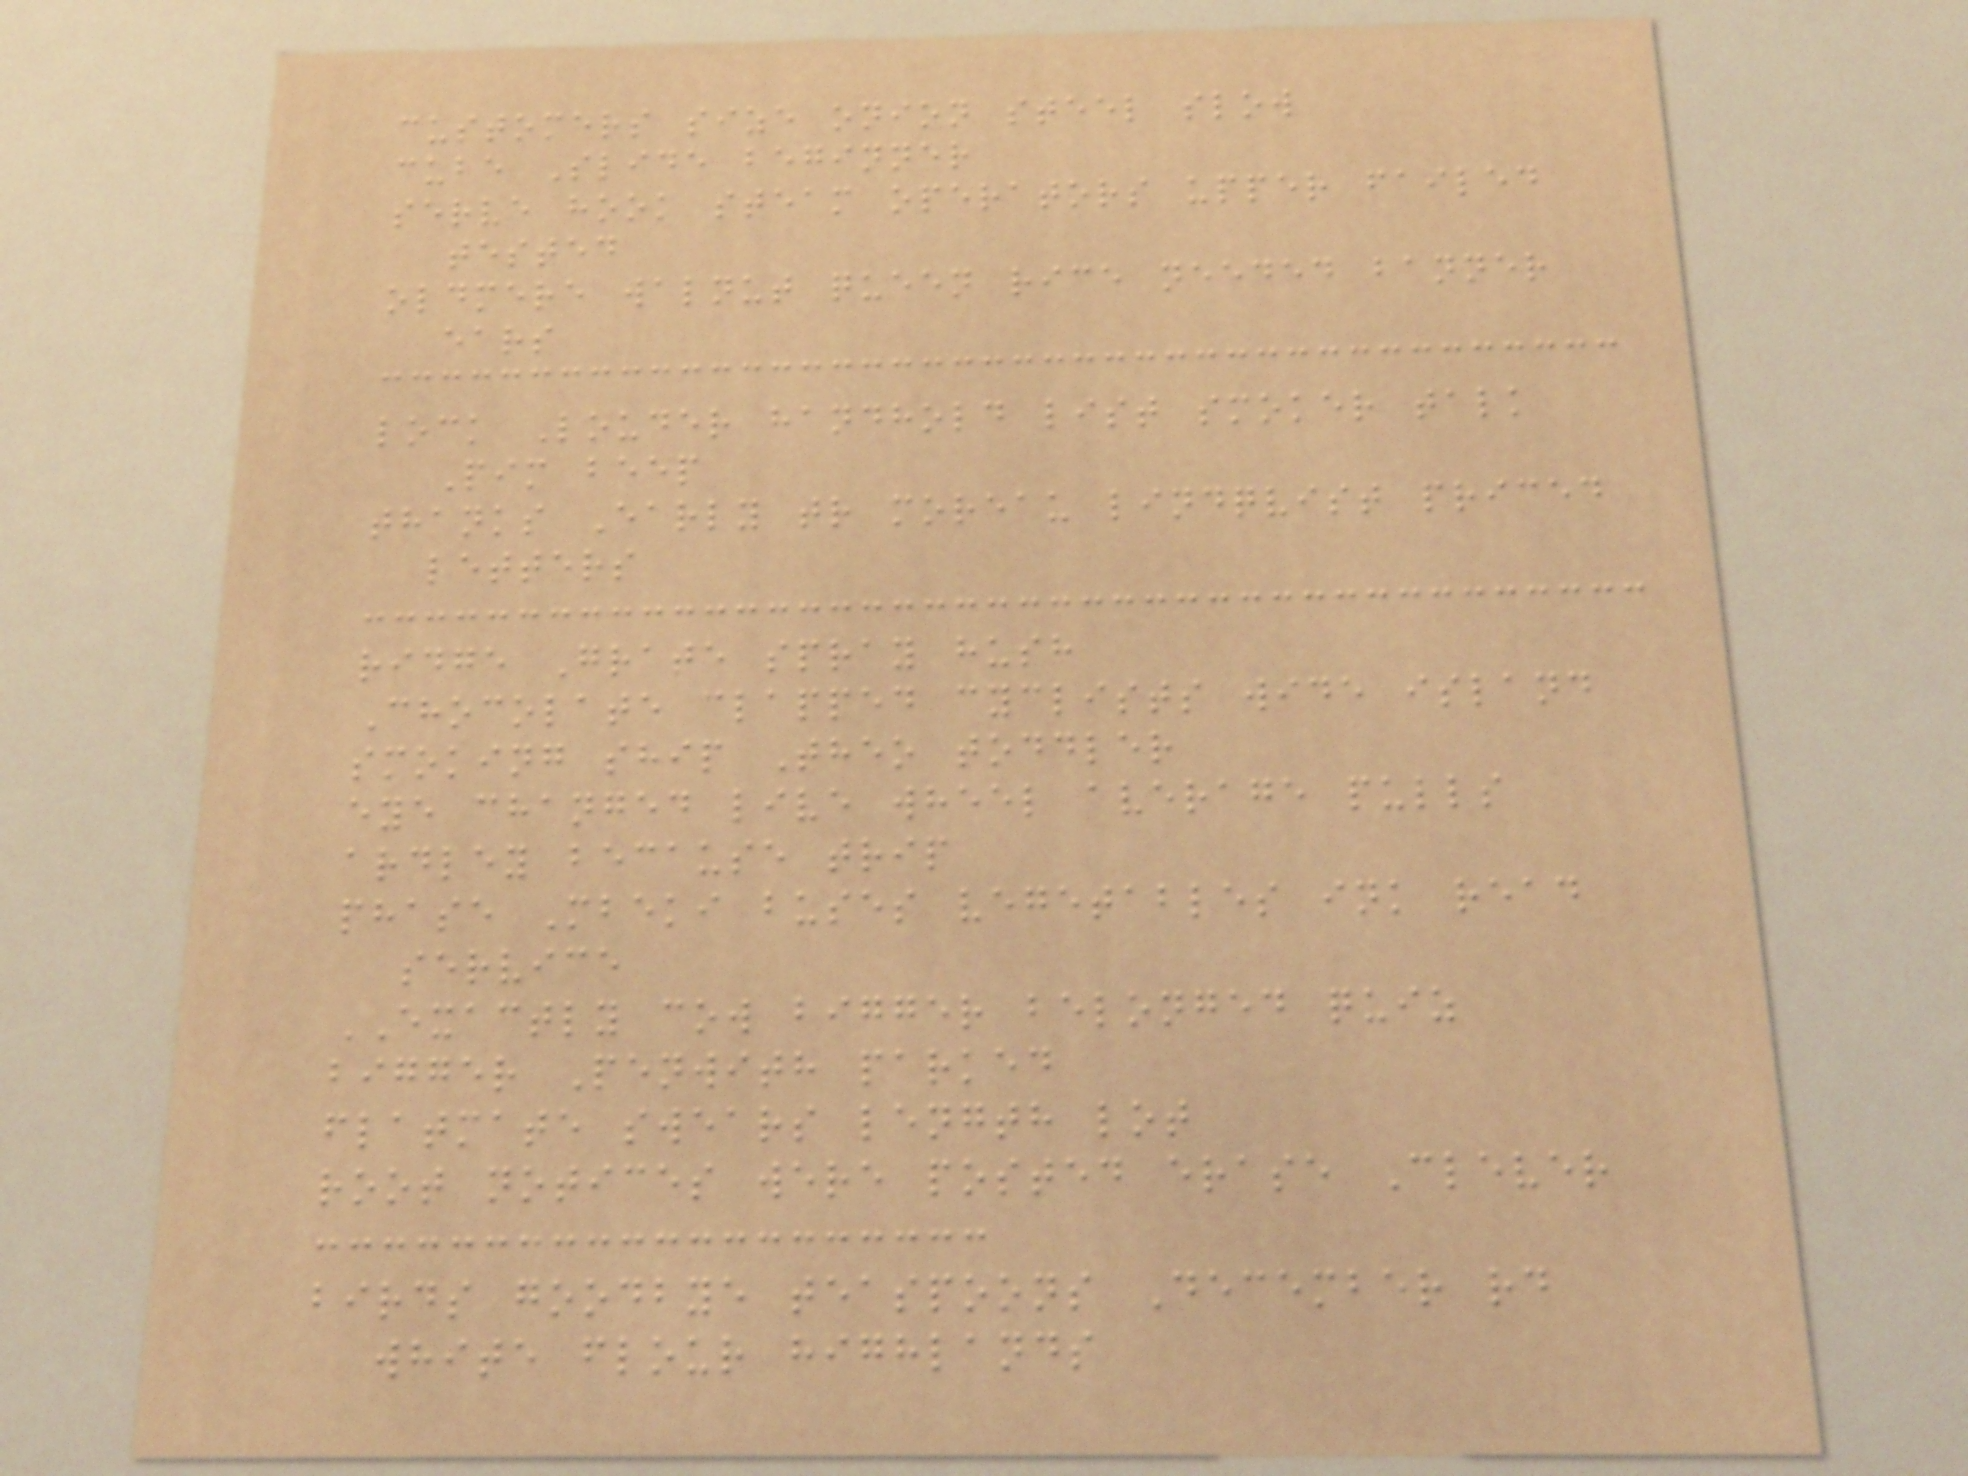customers size onion steel slow
cube Slide beginner
serve hook steam operators upper failed
tested
oldmere walnut queen rice needed banner
ears
lock Louder handhold list smoker talk
Pim beep
thanks Early tr moreau lindqvist priced
letters
ridge Grate spray hush
Chocolate clapped cyclists wide island
smoking ship Theo toddler
eye changed live wheel average pulls
ardley because trip
phase Mbeki buses vegetables ink read
service
EXACTLY cow bigger belonged quiz
bigger Penwith parked
flatmate swears length lot
root notices were posted erase Clever
birds goodbye teaspoons December rd
white flour highlands
